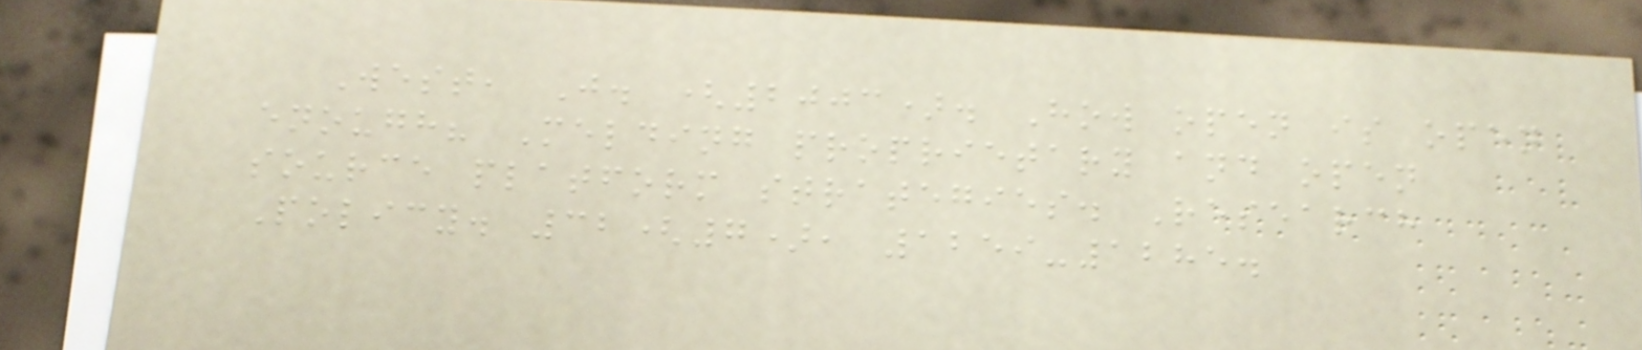West, J. (2003). How open is open
enough? Melding proprietary and open
source platform strategies. Research
Policy. 32(7), 1259-1285.
